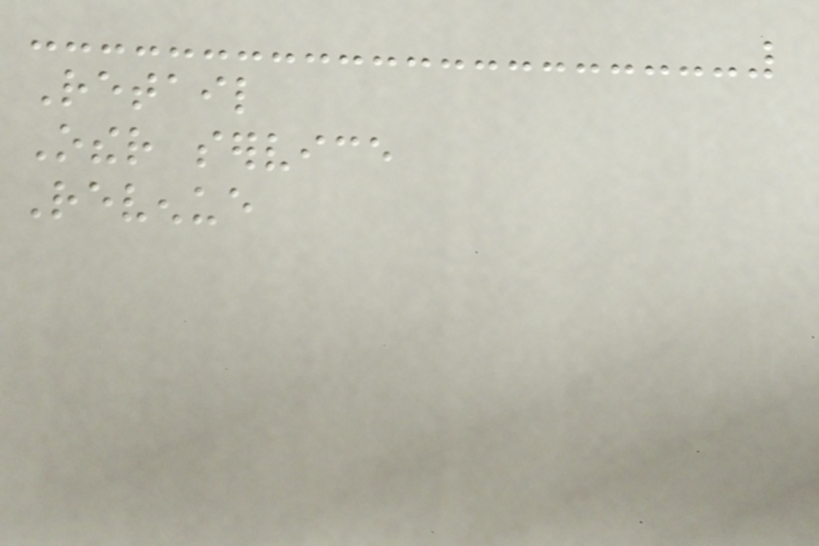Retail
Other service
Revenue
